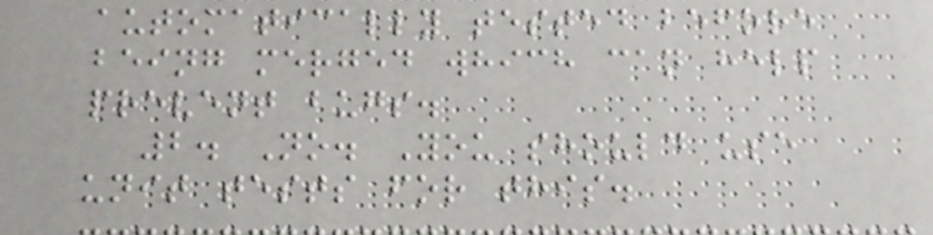automatically tested before
being merged which can help
prevent bugs.
2. No. You should use
unit tests for this.
